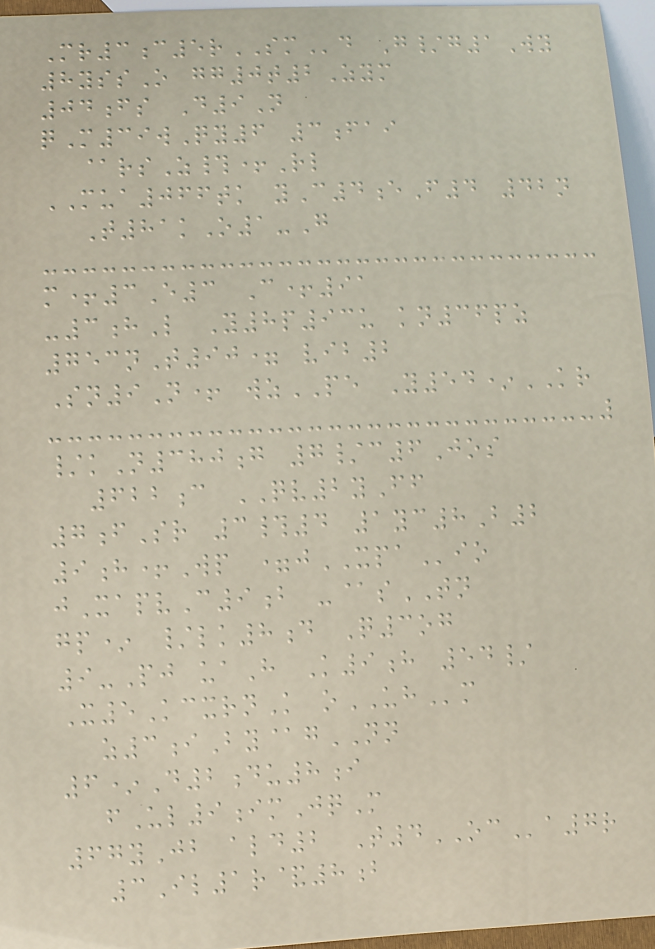Mr3c5rSMd G/g1Wy
8yssO gg0t2Zym
04fs D9N
qM39wQy6 3fai
@rsZ#+Rl
MUA066tk yC4eF4 42n
T81kO1-G
m+3E3 C+91
-3hL Y8p93u kn36pz
753nT90= vib2
Sn9N+ wzPE Y54*KR
/kN380g 7/c6Jos
622c QV2yFf
7fSr 3#4 1yc8B2
9h+Wp =jXPAio
jXapvC9b -@sTN
gp* /lk8d Q3og
9-Pj uaH K9h 54/
X5KcxrnK oUHm
z3iBy@gNN
6*D2du8i
fUl9imJqM
67yJb ald2 T4OCa7r
3Il1r&8b
